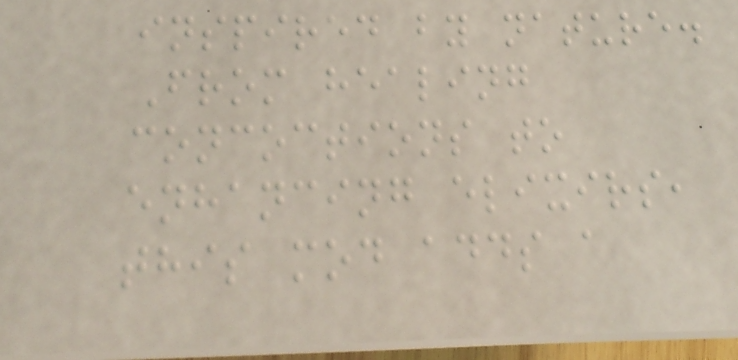inspired by nature.
From healing
concoctions to
enhancing elixirs,
this mod adds a
